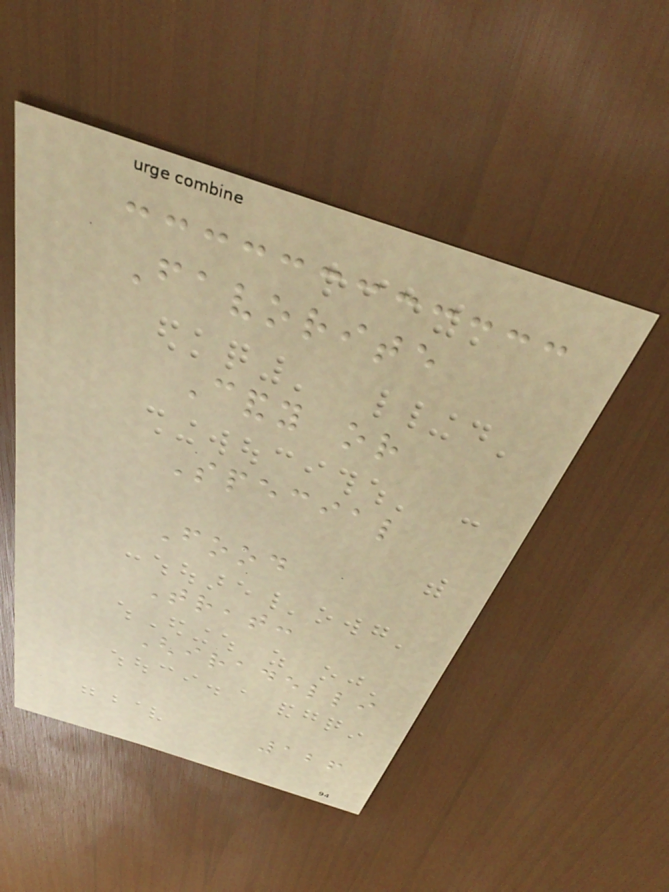Favorite
Candy or
Special
Food
Treat:
Ghiradelli
126
